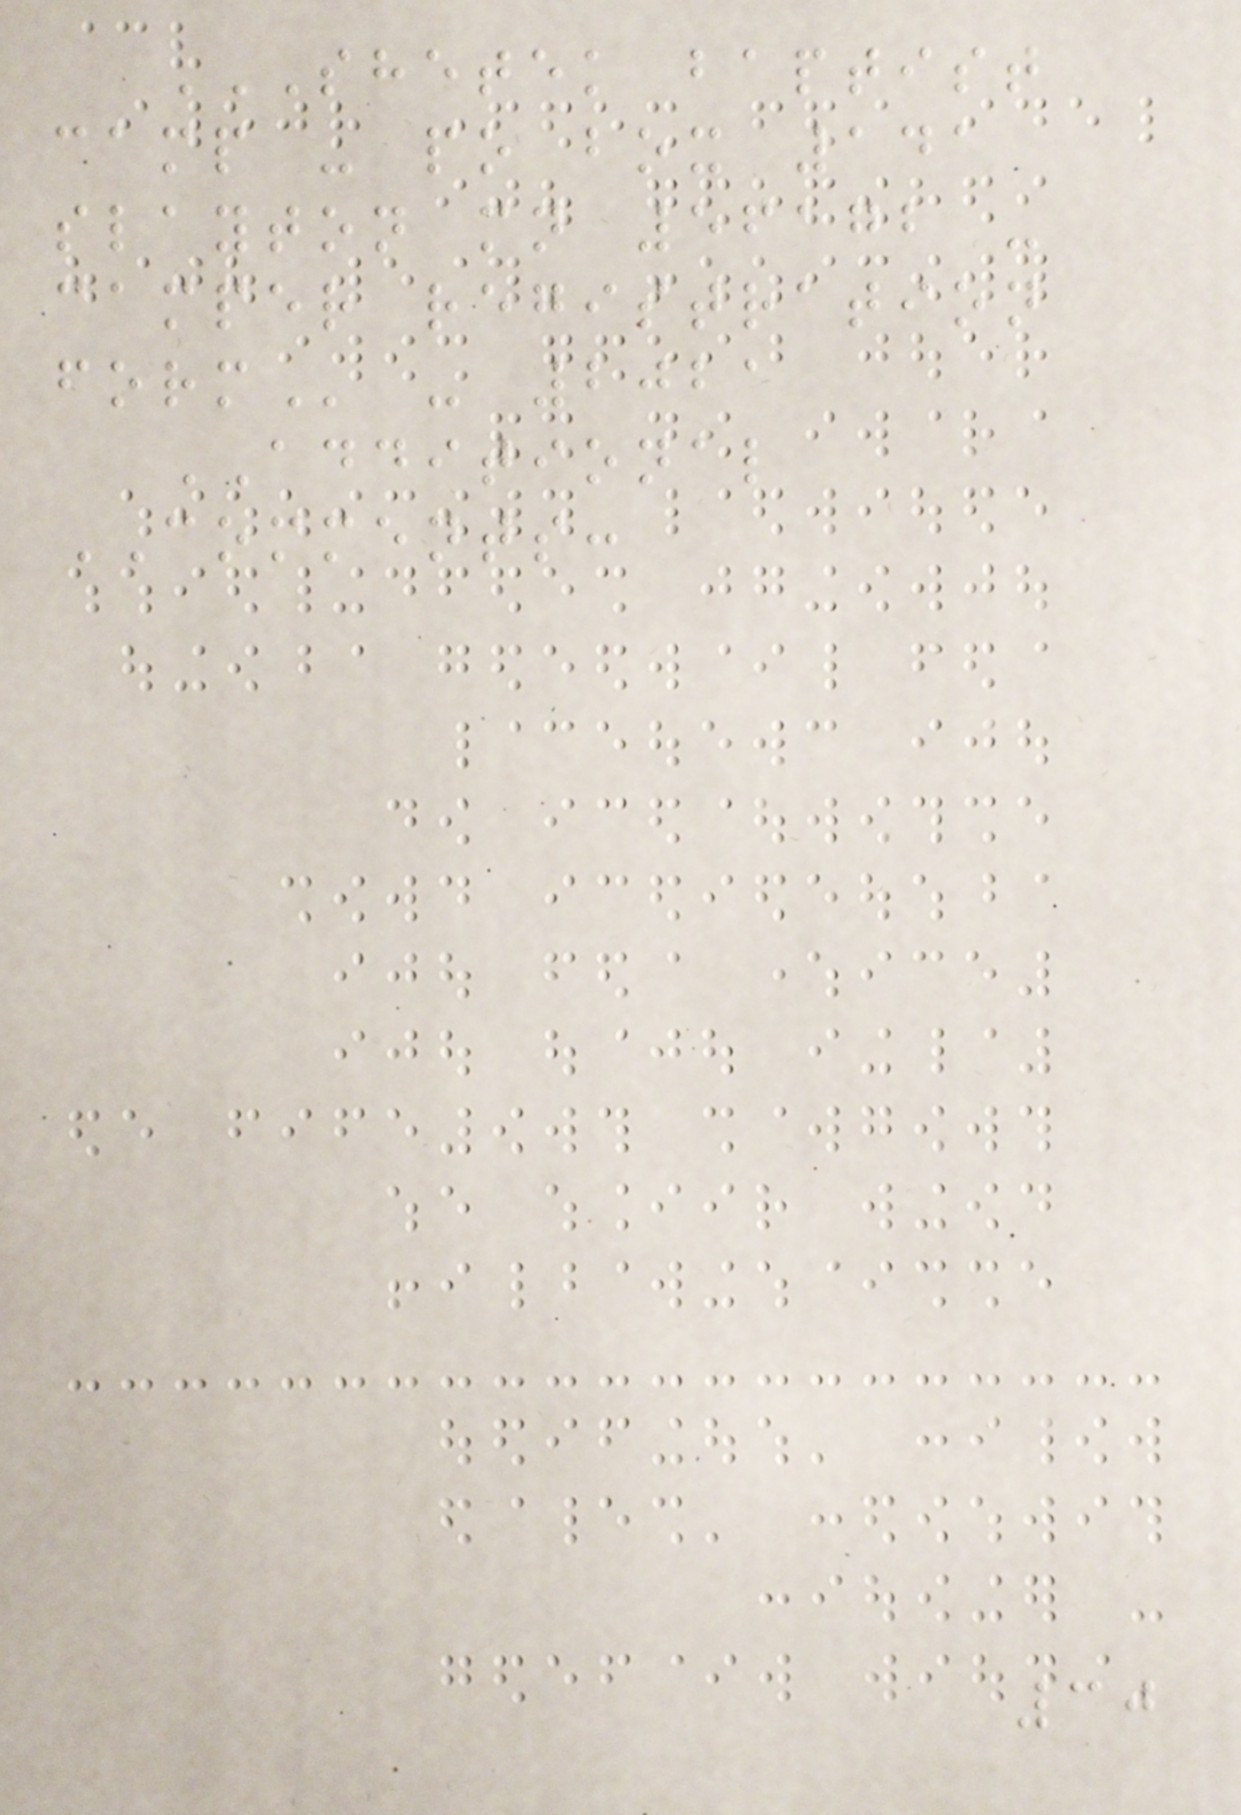SHETEK BAPTIST
CAMP - PO BOX 141
SLAYTON MN 56172 -
CAMPER REGISTRATION
FORM - 2021
ADDITIONAL
COMMENTS:
30
